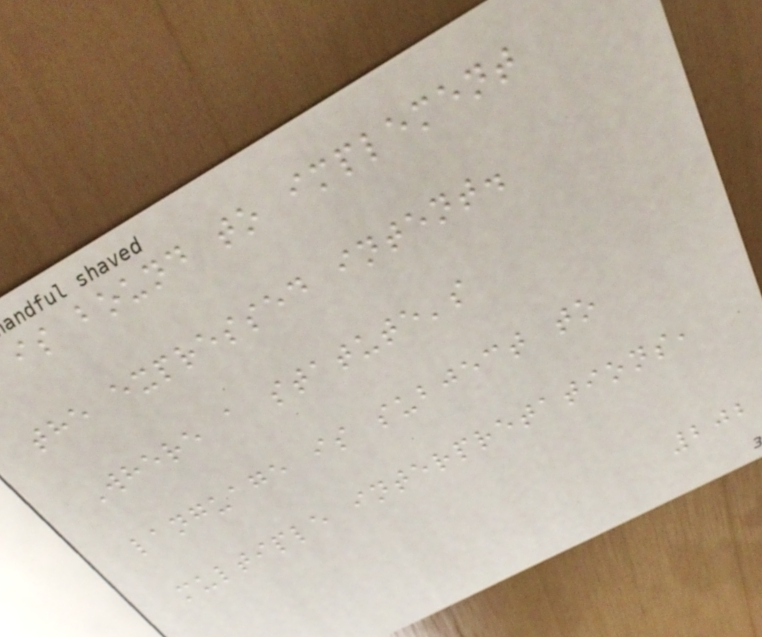is bound to implement
the expressed intent.
Where a statute's
language is subject to
multiple interpretations,
202
